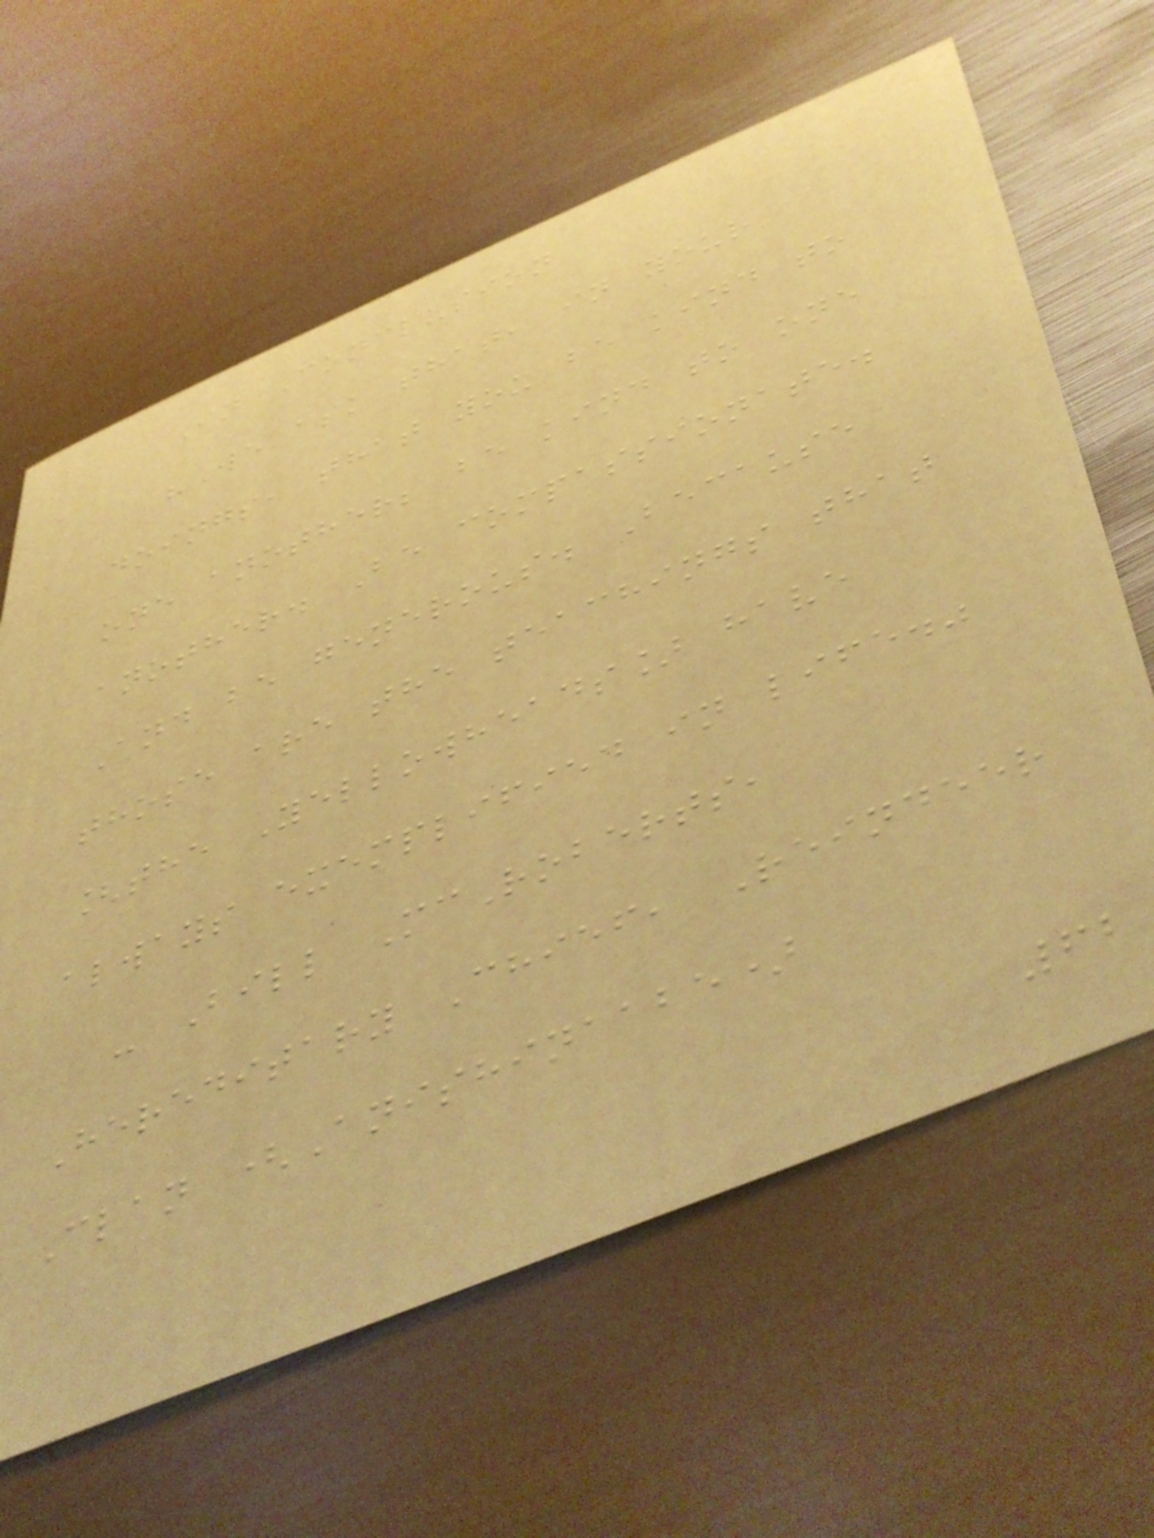In Conclusion
"We ask that, in your
doings, that you be kind to
one another; be kind to one
another. Be compassionate.
And be generous. Because
those are the teachings that
[the Yellowheads] have
always exemplified in life."
- Bill McRoberts,
Hereditary Chief, Reindeer
Clan (Anishinaabe)
62
